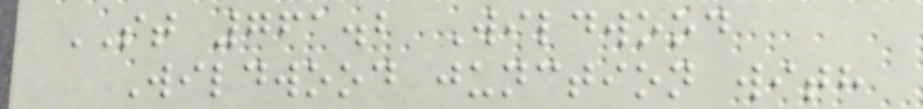ST 761.2 Wildwood
Wildwood junction with
